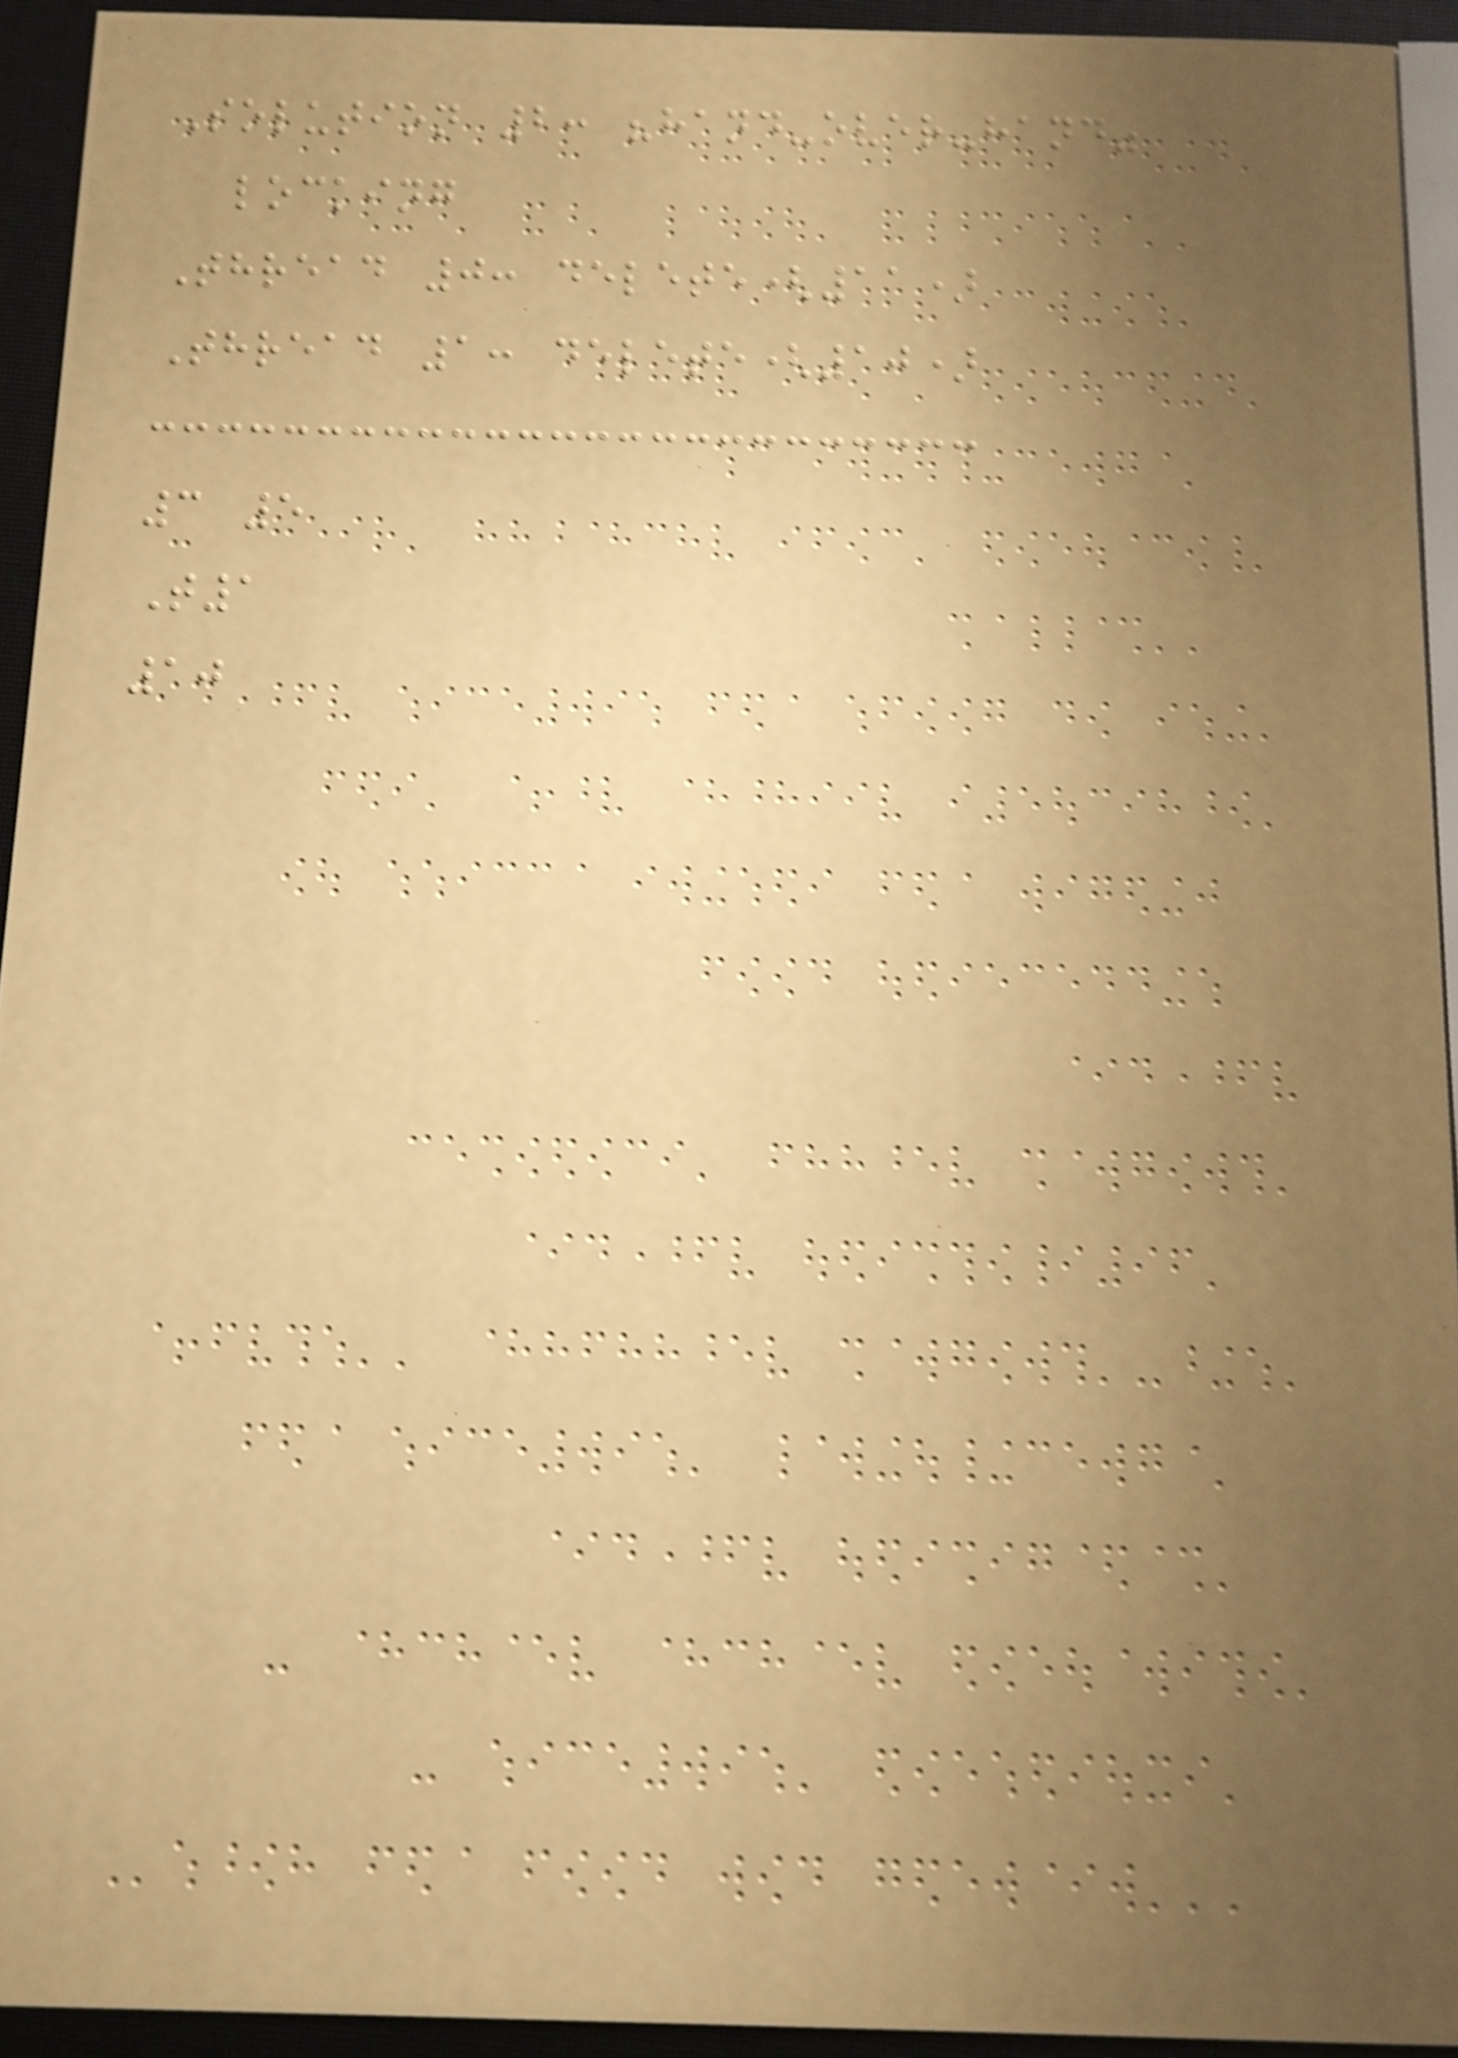Solution 2: "hand-over-hand"
locking
Thread 0: delete(11)
Thread 1: delete(10)
3 5
T1
10
